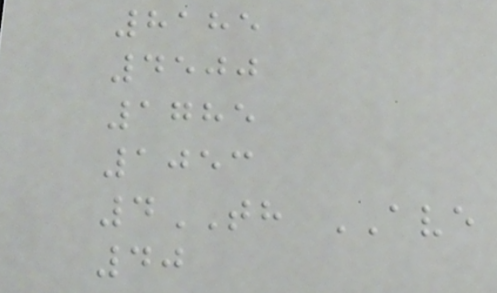8185
4500
1785
1053
4TH AVE
40
